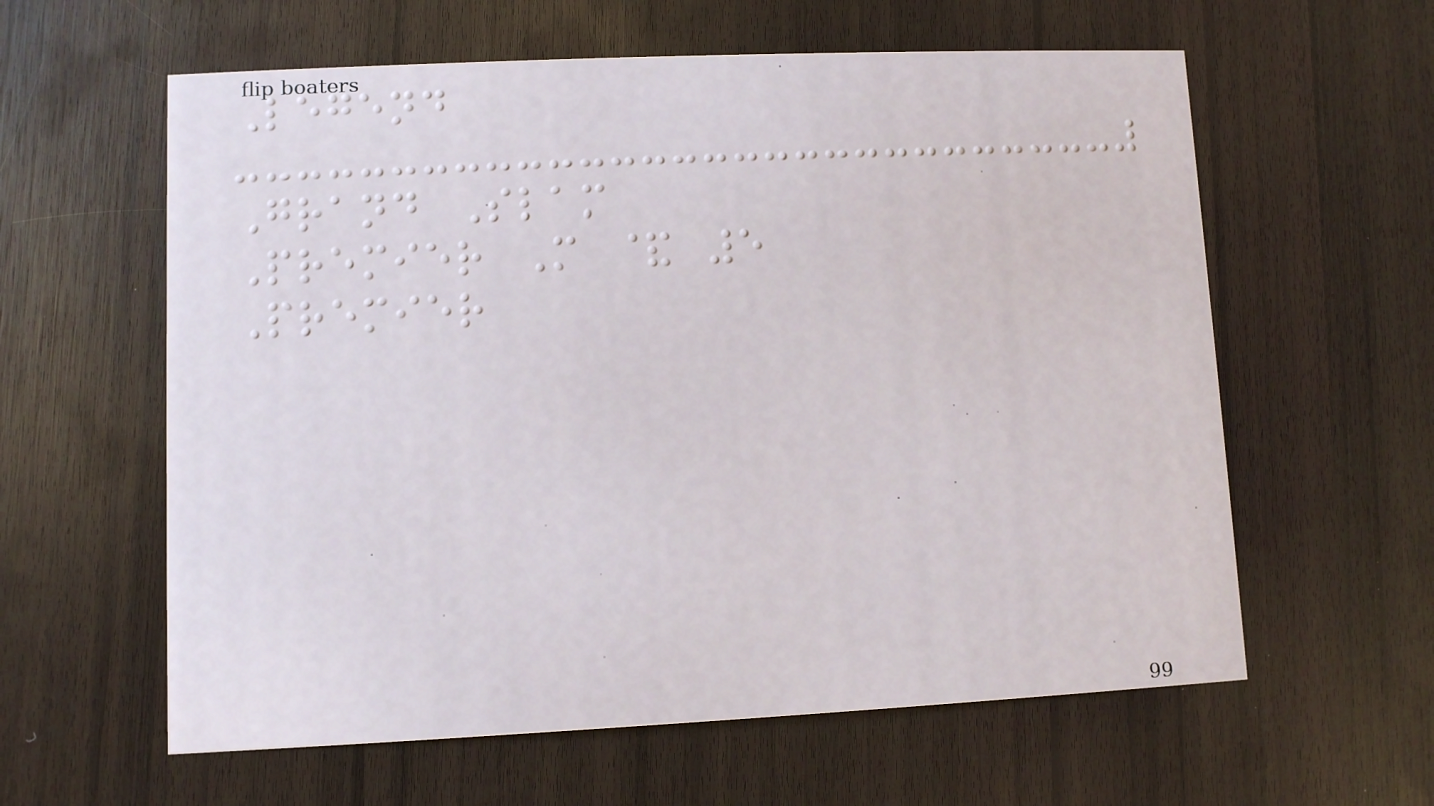Legend
Grand Slam
Premier M & 5
Premier
